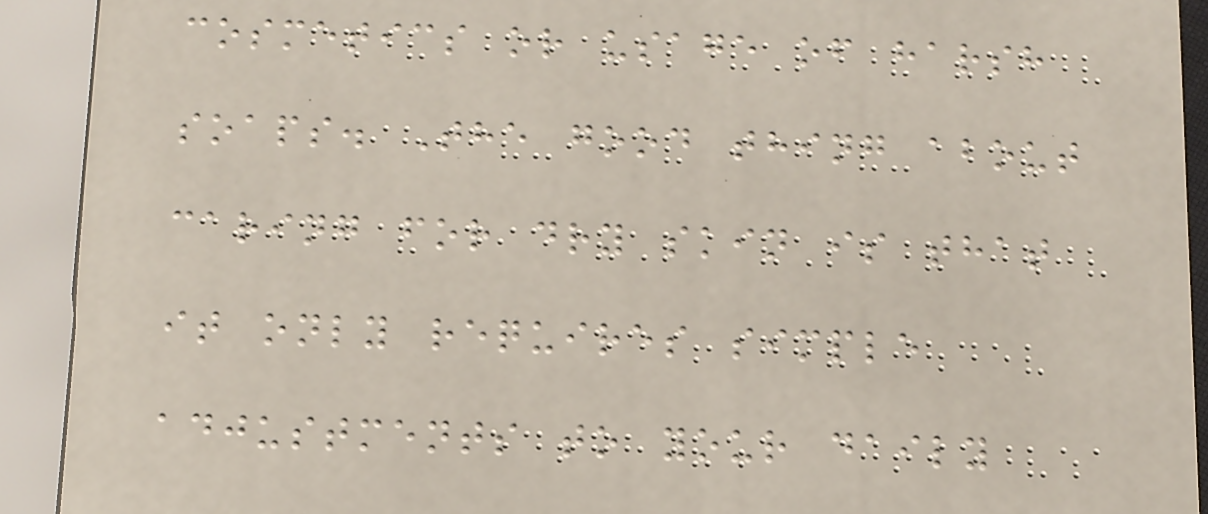cosmetics or usage of harsh
soaps. The good thing about
caring for dry skin is that
it only requires simple
adjustments to your daily
